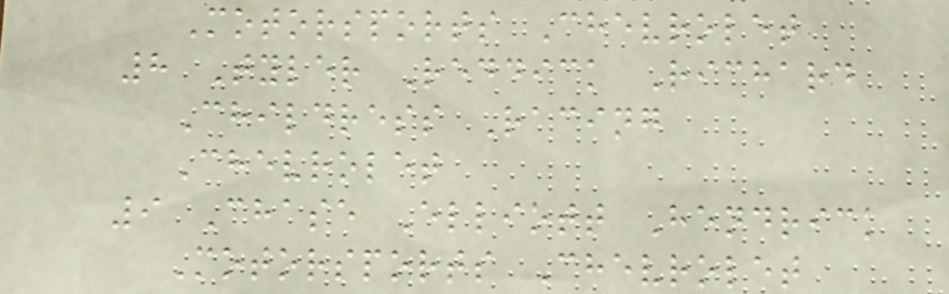Motorsports Chevrolet
8 Tyler Reddick Richard
Childress Racing
Chevrolet
9 Chase Elliott Hendrick
Motorsports Chevrolet
